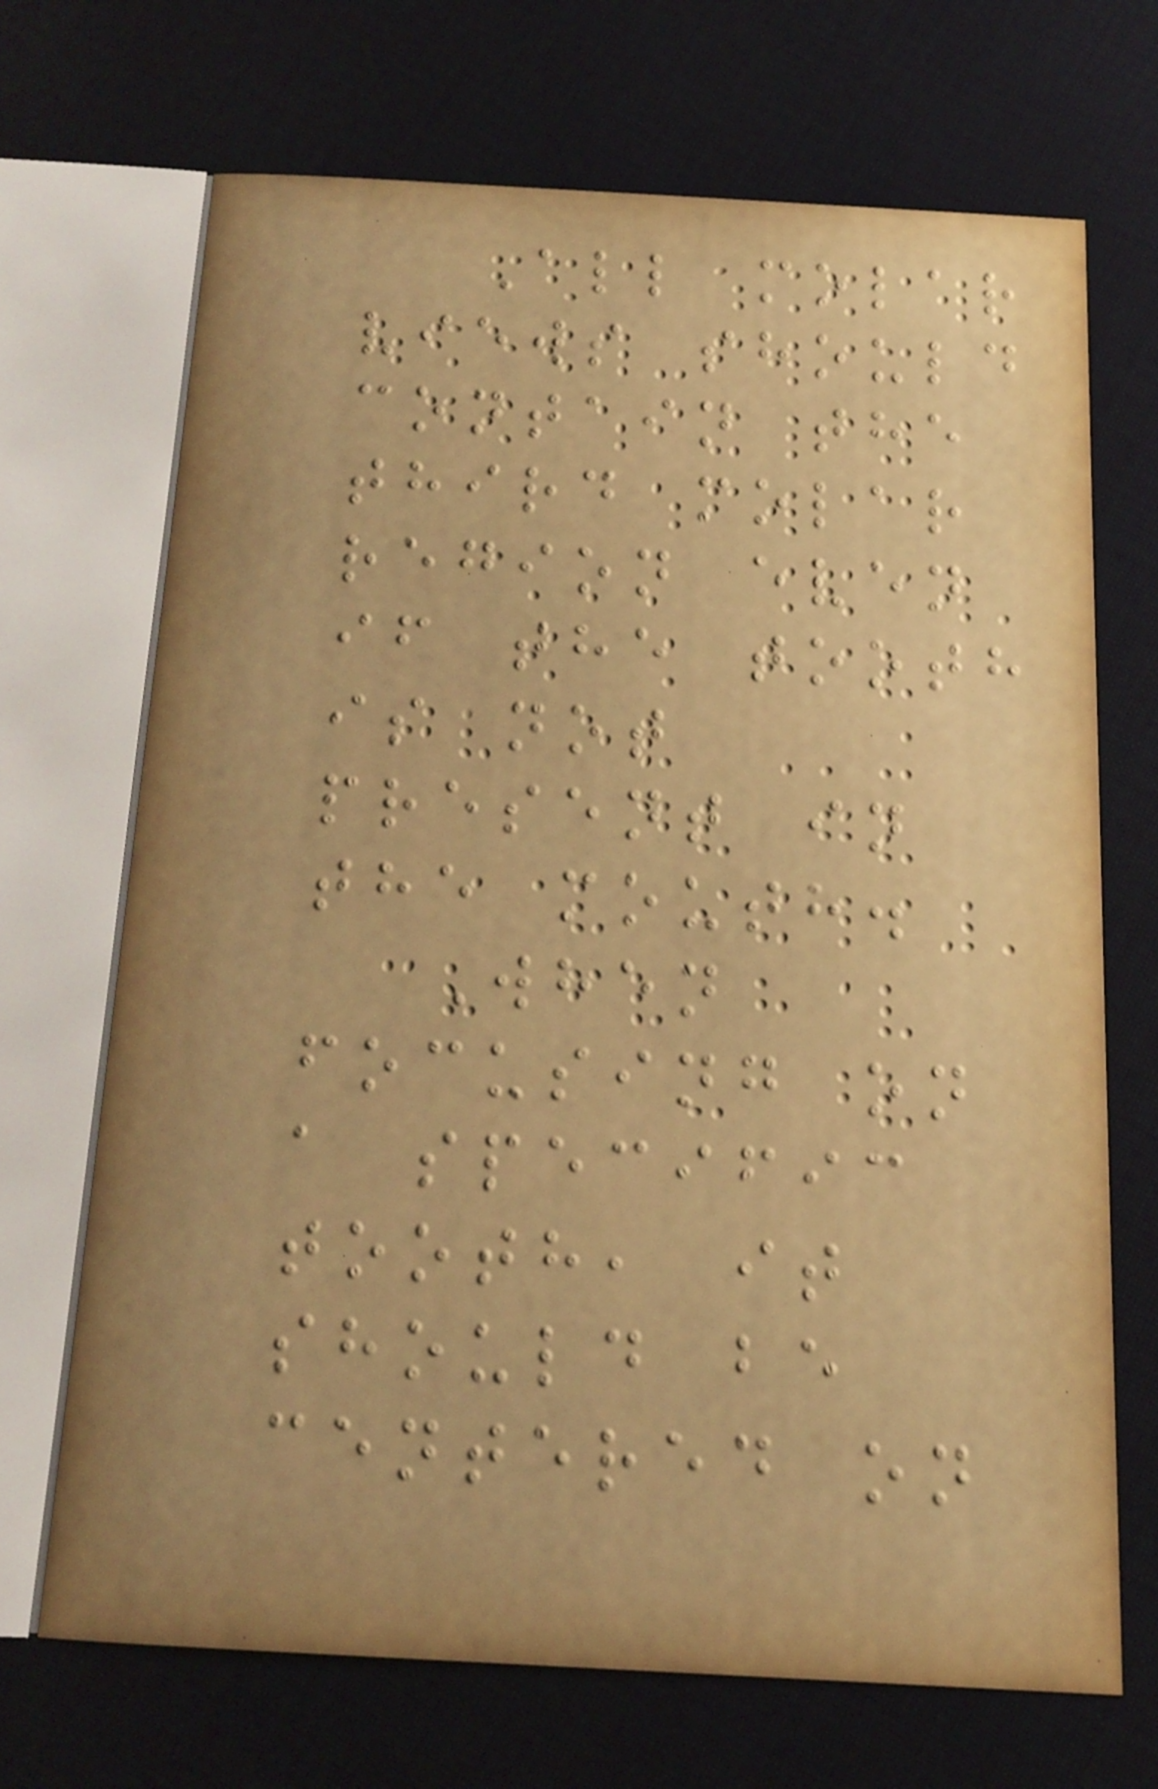All molar
views should
contain the
third molar
region even
if the tooth
is not
present in
the mouth.
When
focusing on
a specific
tooth, it
should be
centered on
